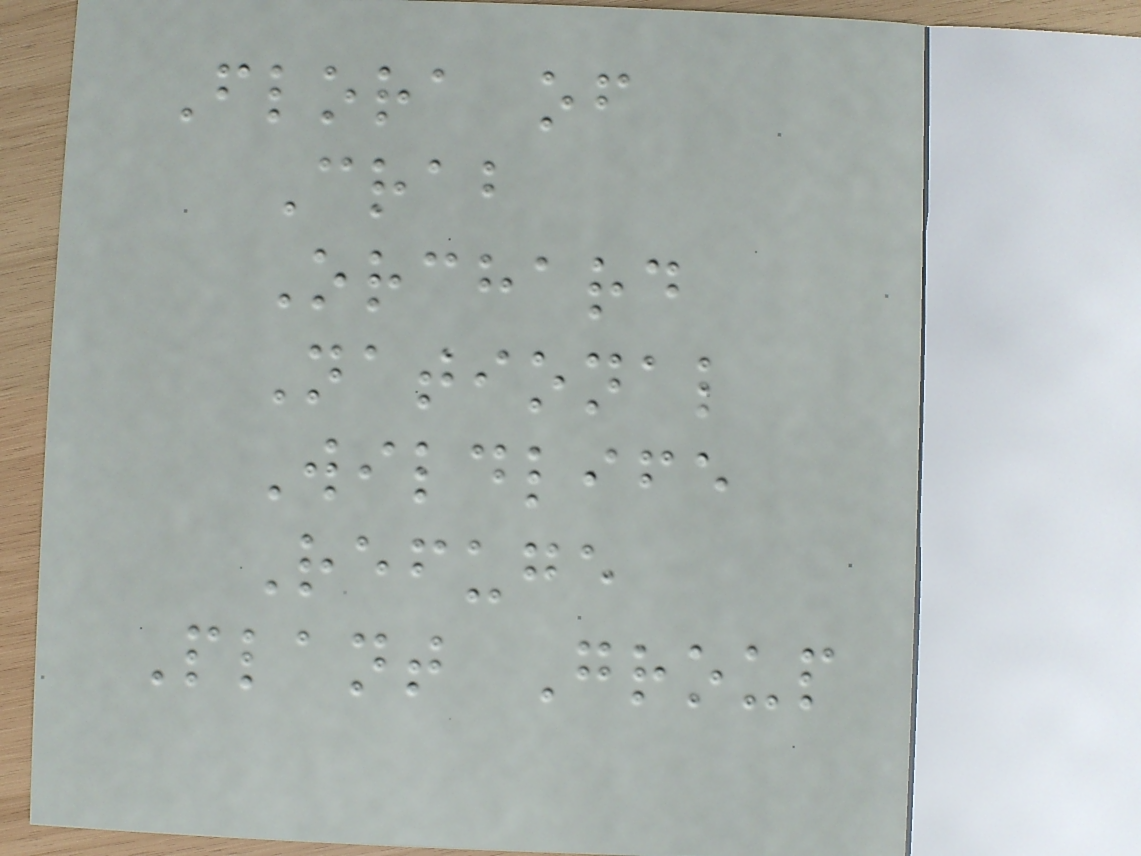Flora of
Crab
Orchard
National
Wildlife
Refuge
Plant Group
